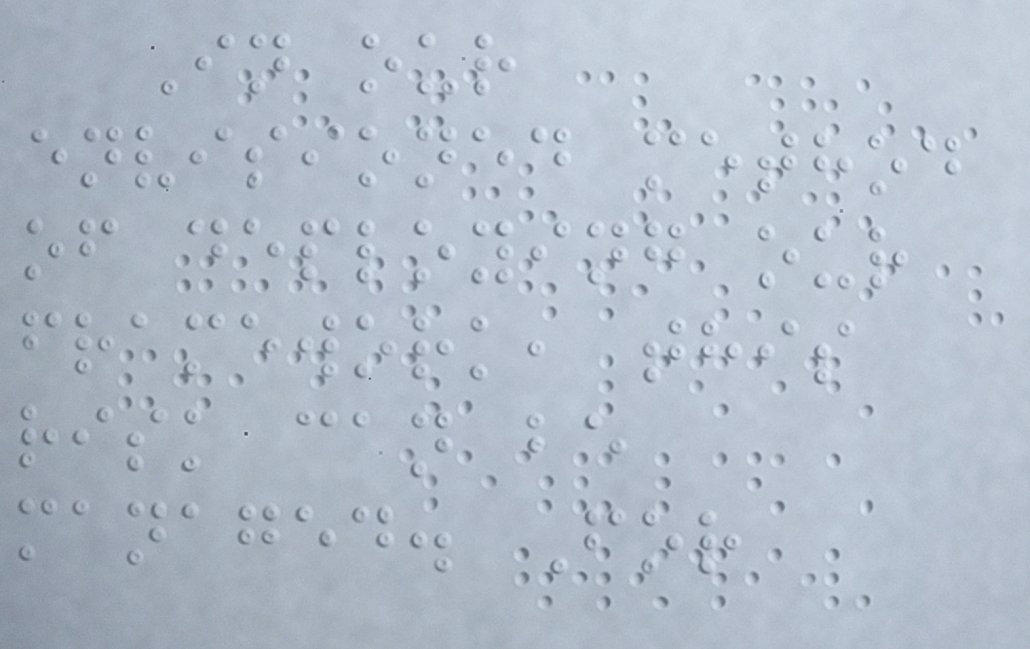In our
envisioned method
of deploying our
framework, this
risk can be
managed. For
